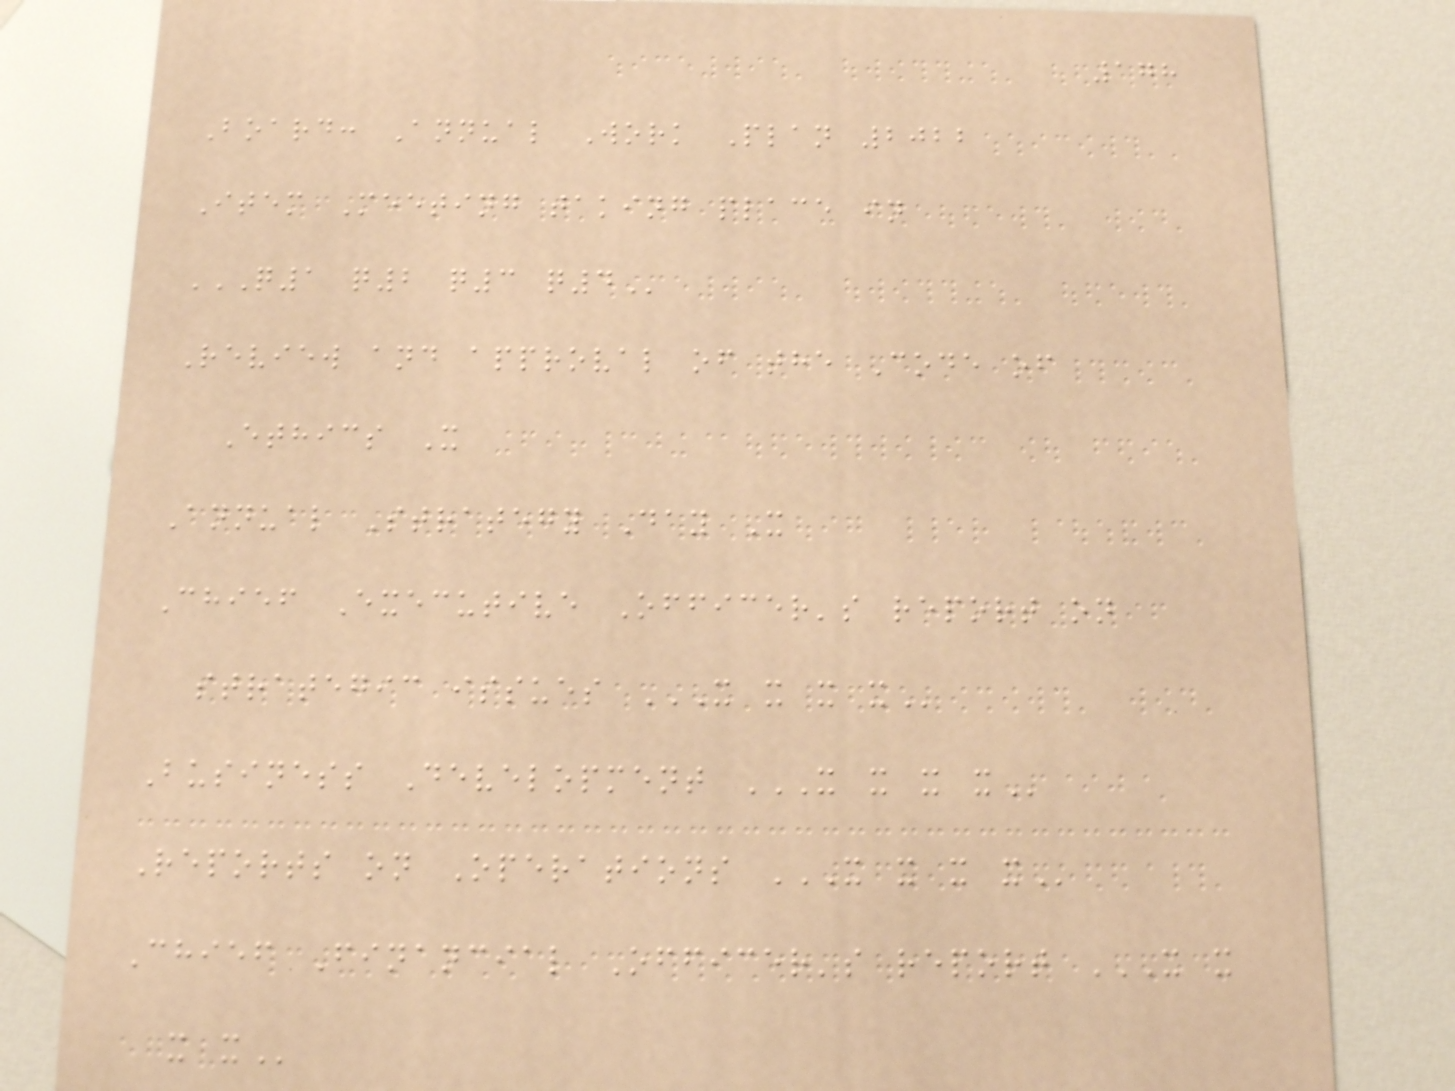178
Board: Annual Work Plan 2022
Item Meeting taking place in
Q1 Q2 Q3 Q4
Review and approval of the Code of
Ethics X
Annual Strategy Day X
Chief Executive Officer's report on
strategic issues X X X X
Business Development X X X X
Reports on Operations X X X X
Chief Financial Officer's report X X
X X
